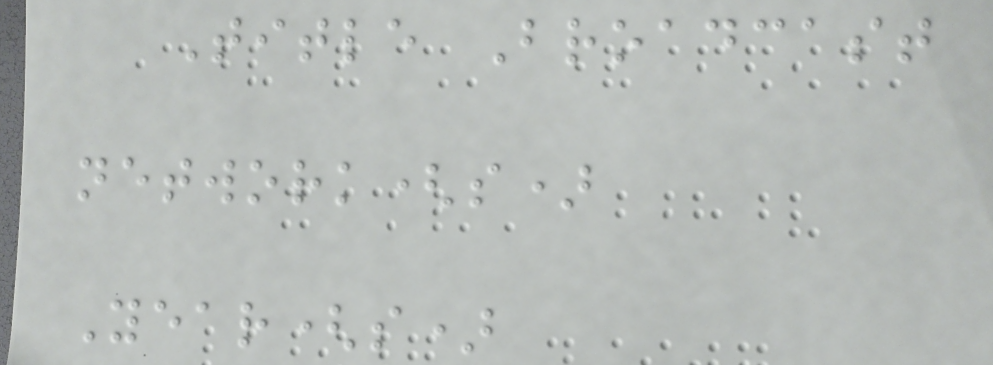Title Broadcast
network(s)
Year(s)
